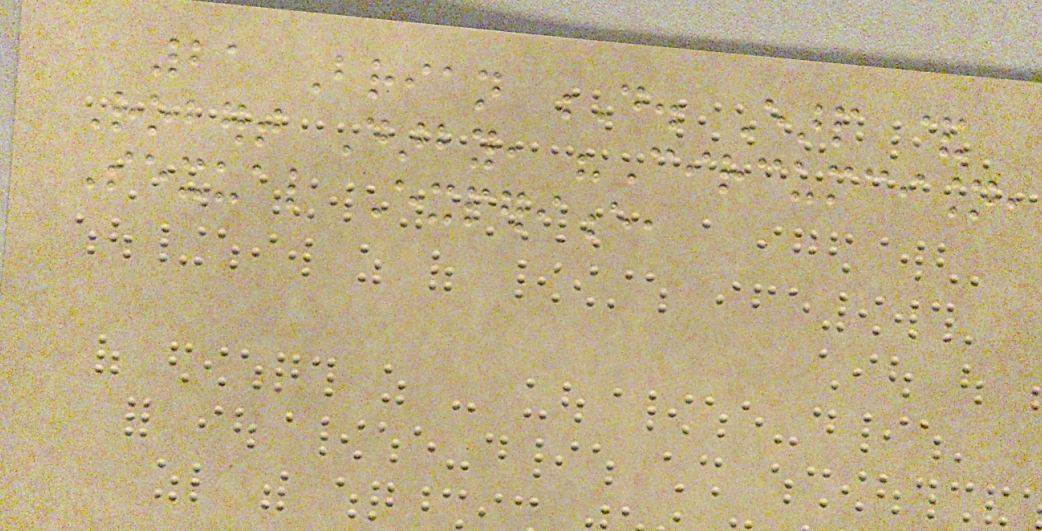21 Brian D. Earp &
Robert Darby, "Circumcision,
Sexual Experience,
